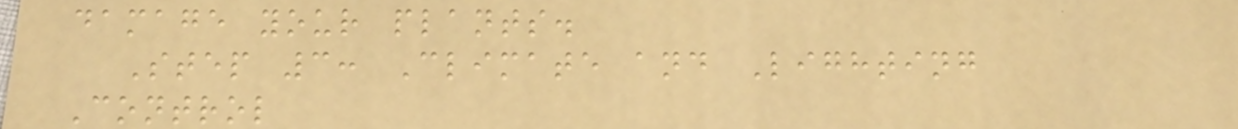damage your plants.
Step 3: Climate and Lighting
Control
